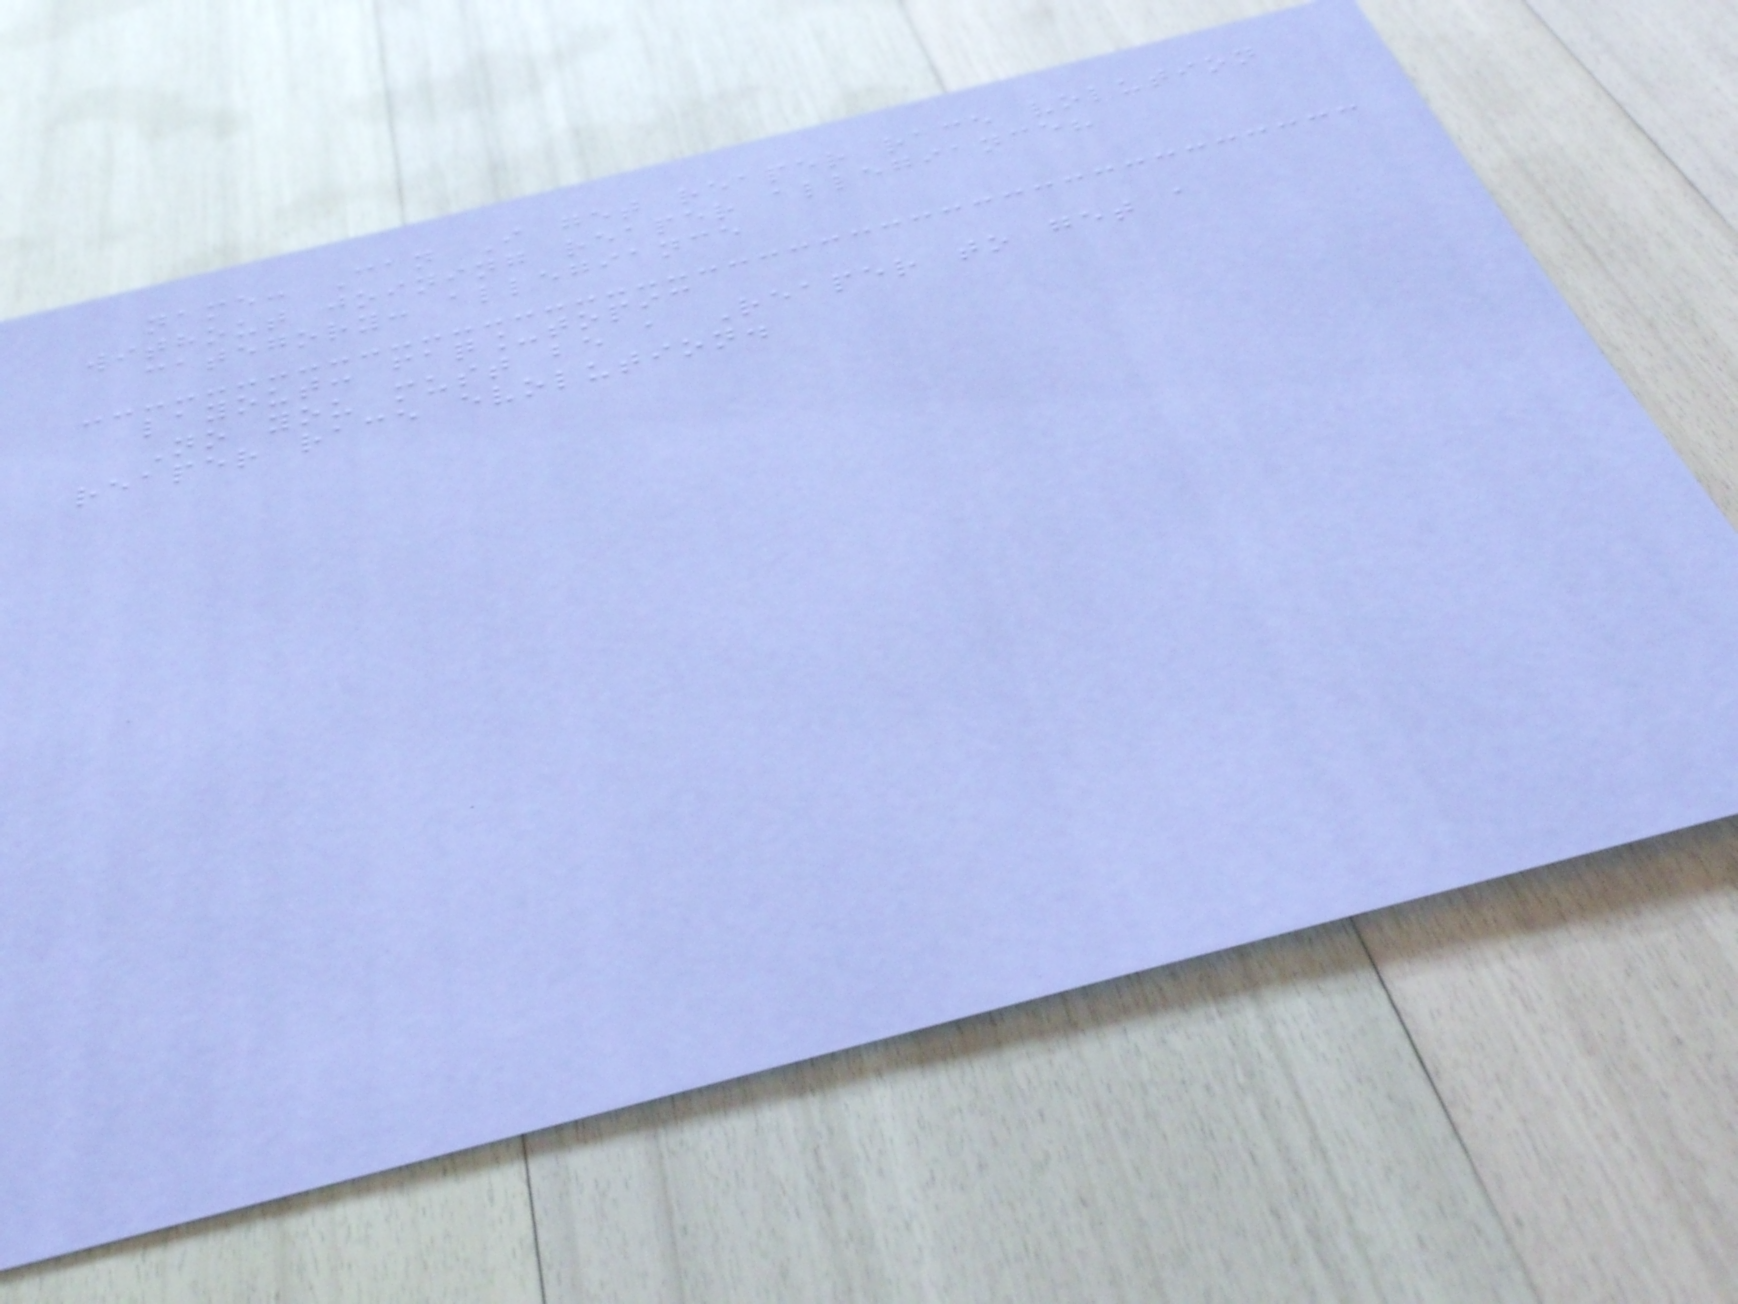name: Can I get reaper race volution
without joining reaper allegiance?
category: allegiance
layout: faq_topic
No you must be a Reaper to get a
reaper race evolution.
